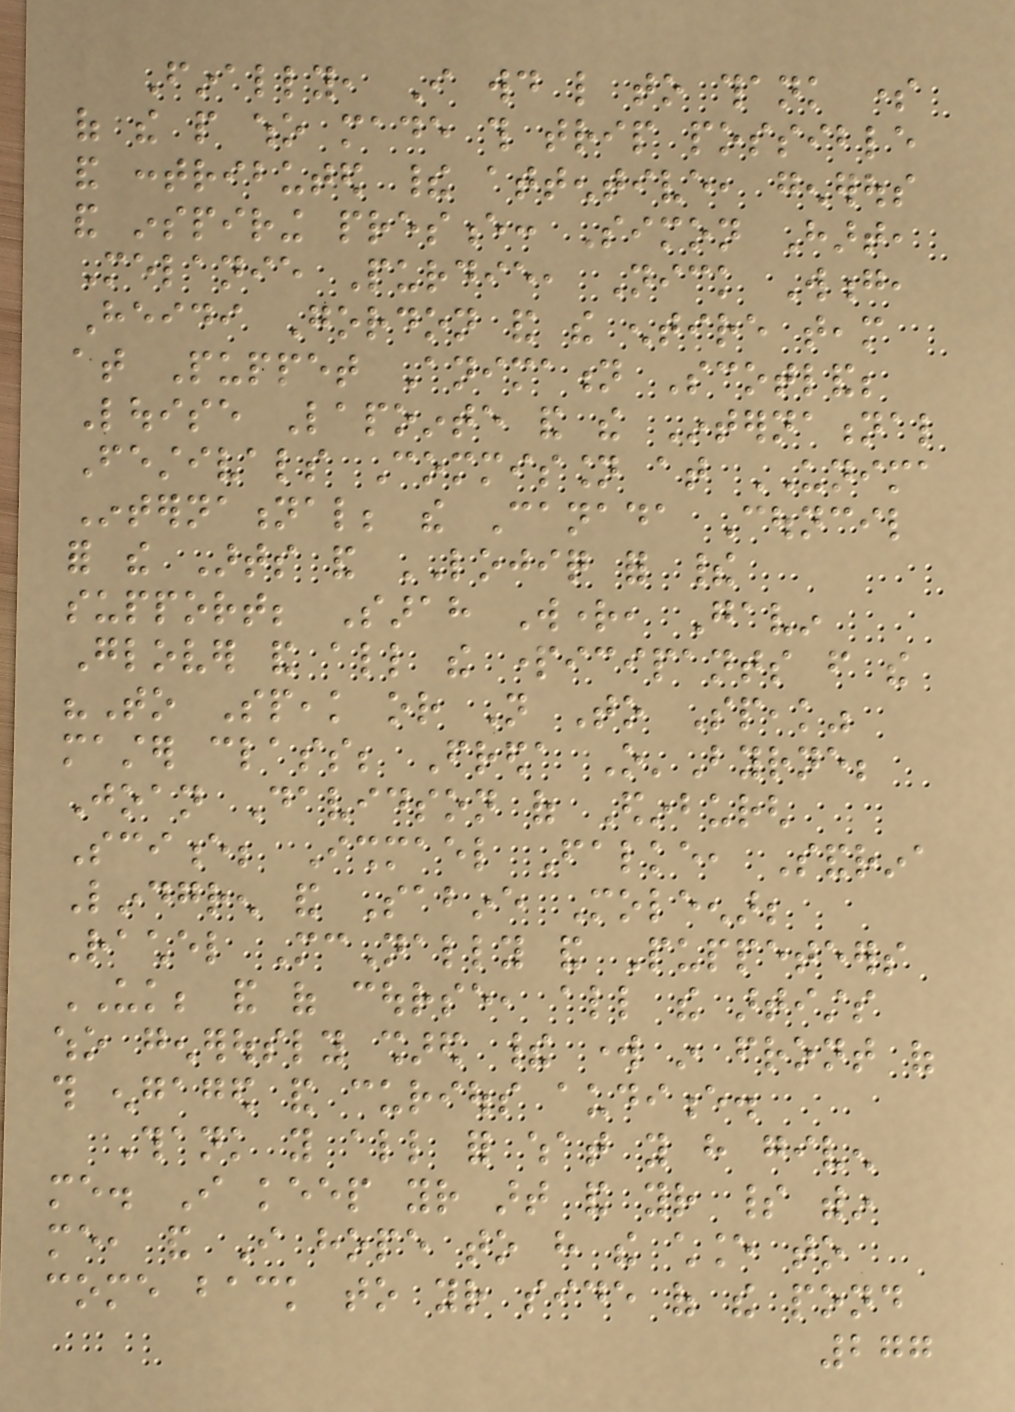Finally, I would like to thank some
of the people who made this trip possible
and contributed their attentive, generous
and inspiring presence: Simon Hart,
Melanie Purdie, Nick Wong,
Heidi Gordon and the entire team
at Puppet Animation Scotland;
Louise Lapointe and the International
Festivals Commission at UNIMA
International; the Canada Council
for the Arts and LOJIQ for their
support; Sarah Wright, Gavin
Glover and all the participants from the
"To Speak or Not To Speak"
master class; Freda O'Byrne;
Joan Davidson of Edinburgh
Science; Ishmael Falke, Sandrina
Lindgren and Sabine Moleenar;
Rachel McNally and Puppeteers
UK; and of course, all the artists
who generously shared their work in front of
this engaged and curious audience.
Thank you all for what you have given
me. I keep your art and your spirit within
me, and I hope to have the chance to
come back to your side of the pond
277
